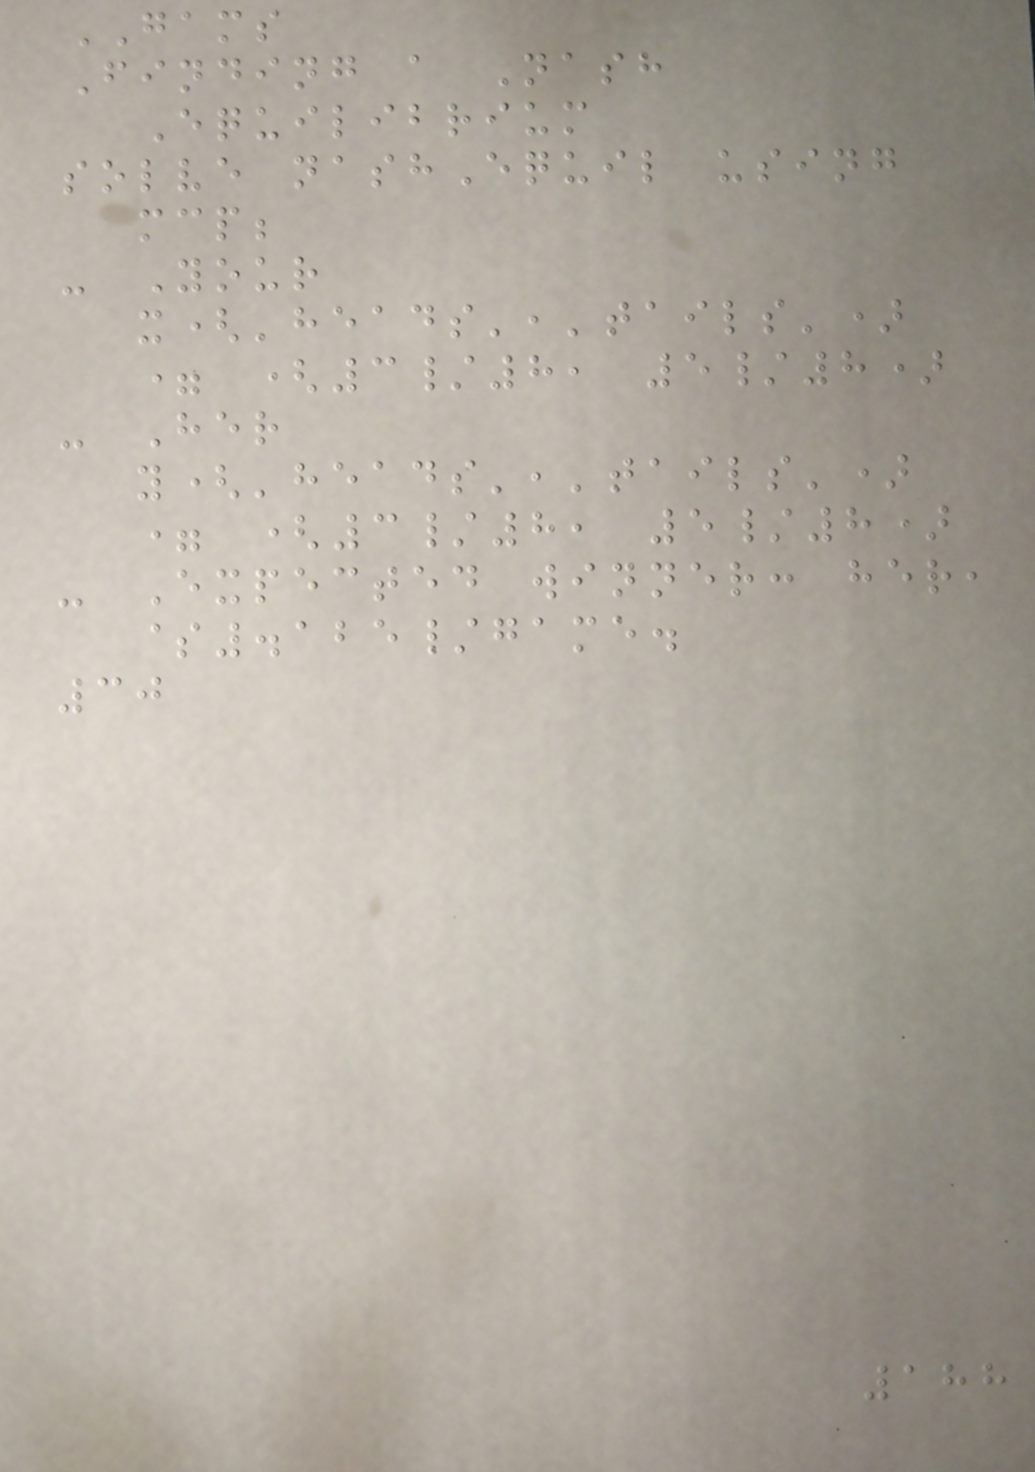GAMS
Finding a Nash
Equilibrium
solve nashEquil using
mcp;
- Your
x('heads','tails')
= (3/8, 5/8)
- Her
y('heads','tails')
= (3/8, 5/8)
- Expected winner: her,
$.125/game.
30
188
